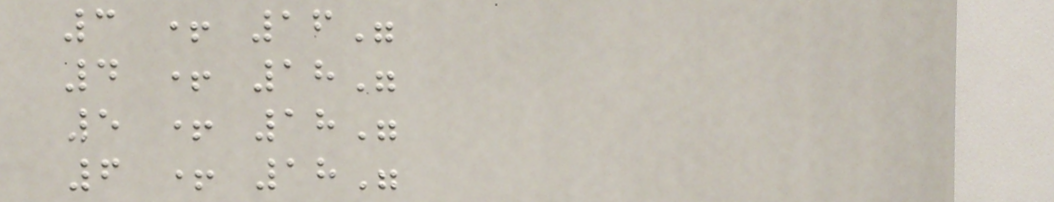3 + 16"
4 + 18"
5 + 18"
6 + 18"
